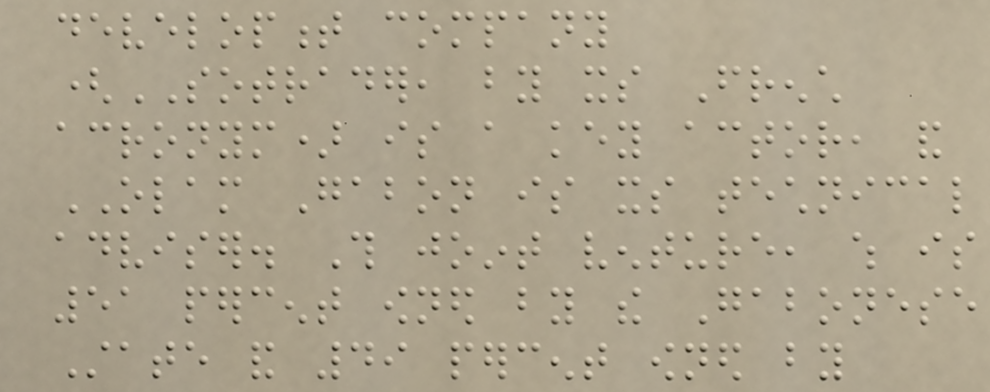development company
(SOTRADER, by its French
acronym) is a key actor, and
OLAM Gabon is its technical
adviser. This joint venture, which is
51 percent owned by the Gabonese
State and 49 percent owned by
